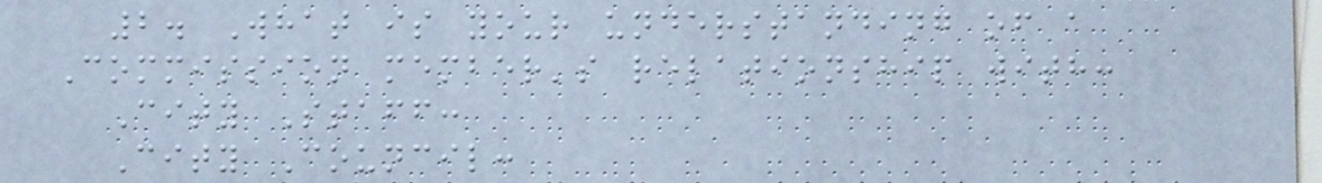2. What is your understanding of a
Commission member's relationship with:
City Staff:
City Council:
